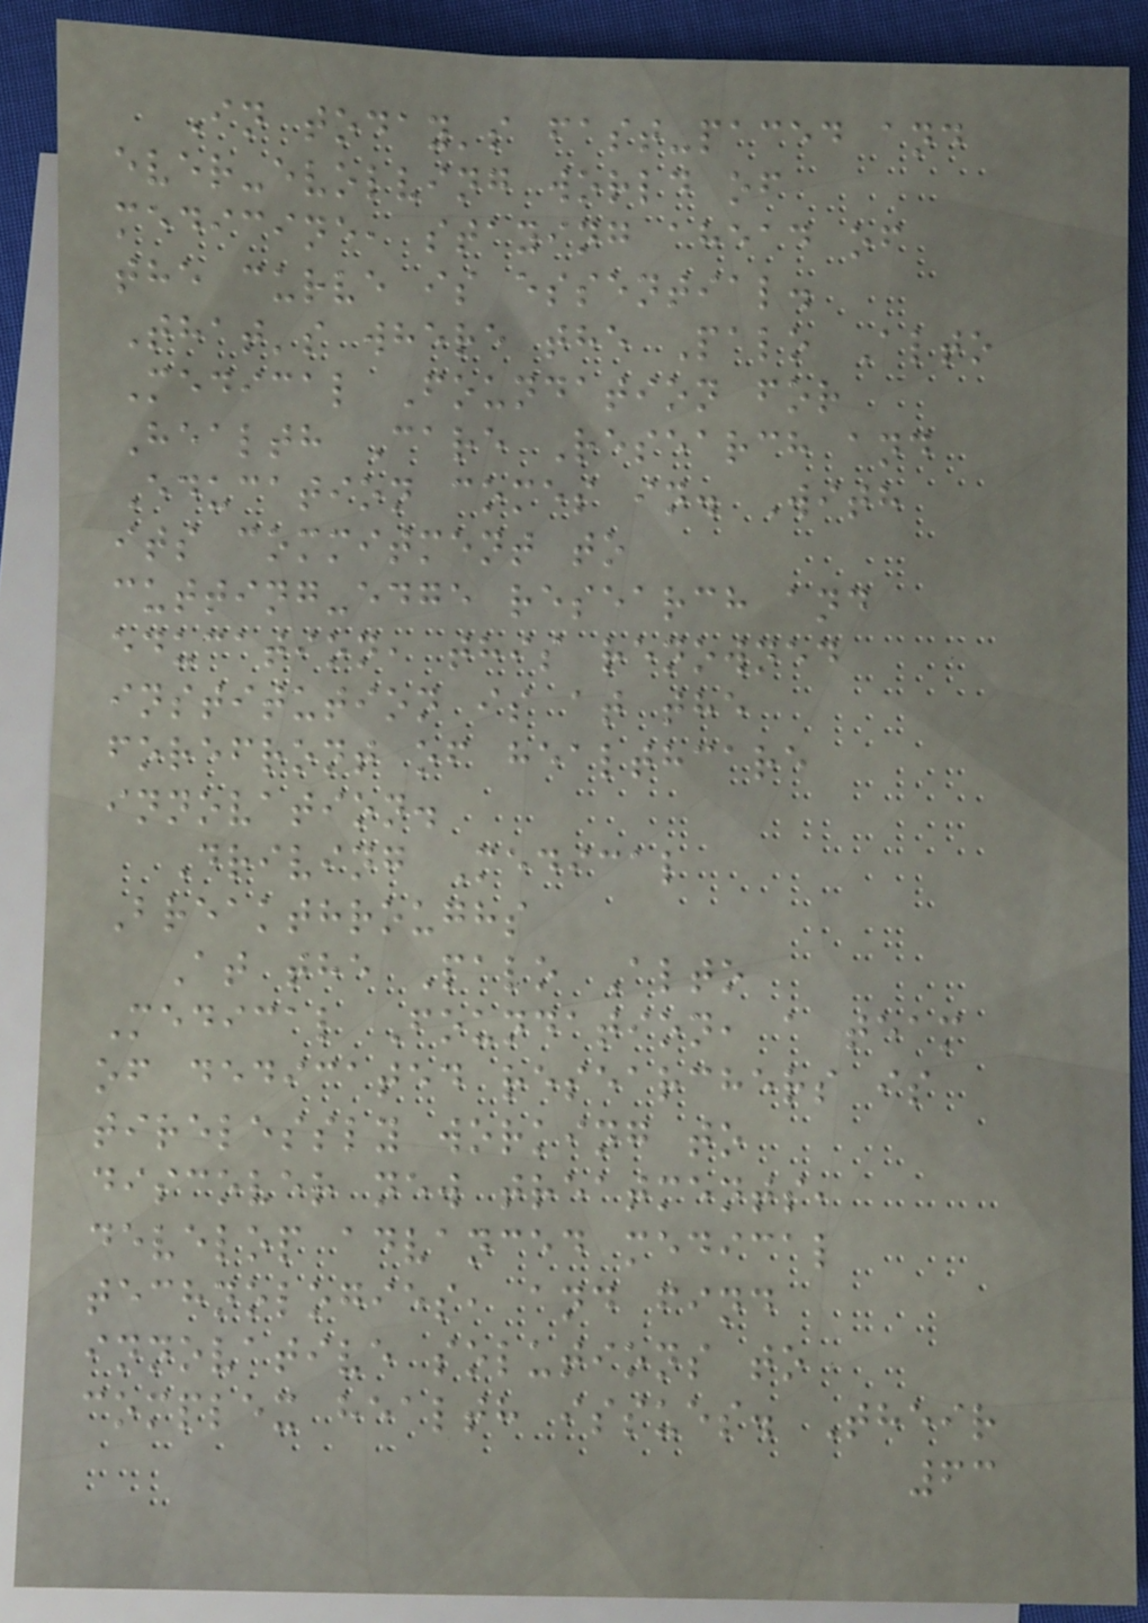In today's fast-paced and
ever-evolving world of
medicine, staying ahead of
the curve is essential.
That's where the Palo Alto
Medical Foundation for
Health Care Research and
Education comes in. With
its commitment to
cutting-edge research and
education, this renowned
institution is at the
forefront of healthcare
innovation.
Driving Medical
Breakthroughs
At the Palo Alto
Medical Foundation, a team
of dedicated researchers is
tirelessly working to
discover new treatments,
develop advanced medical
technologies, and find
innovative solutions to
complex health issues. Their
63
